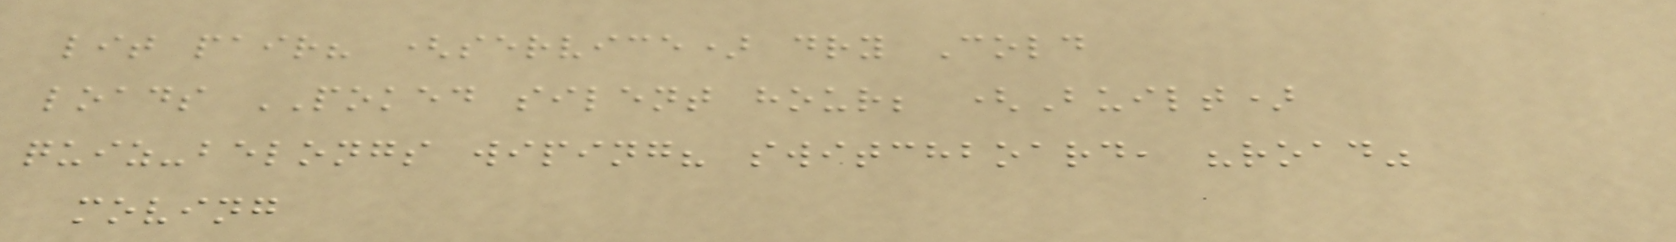lit pair? (service) dry Cold
loads POKED silent hour; (Built)
quiz-belongs wiping? switchboard, "road"
moving
